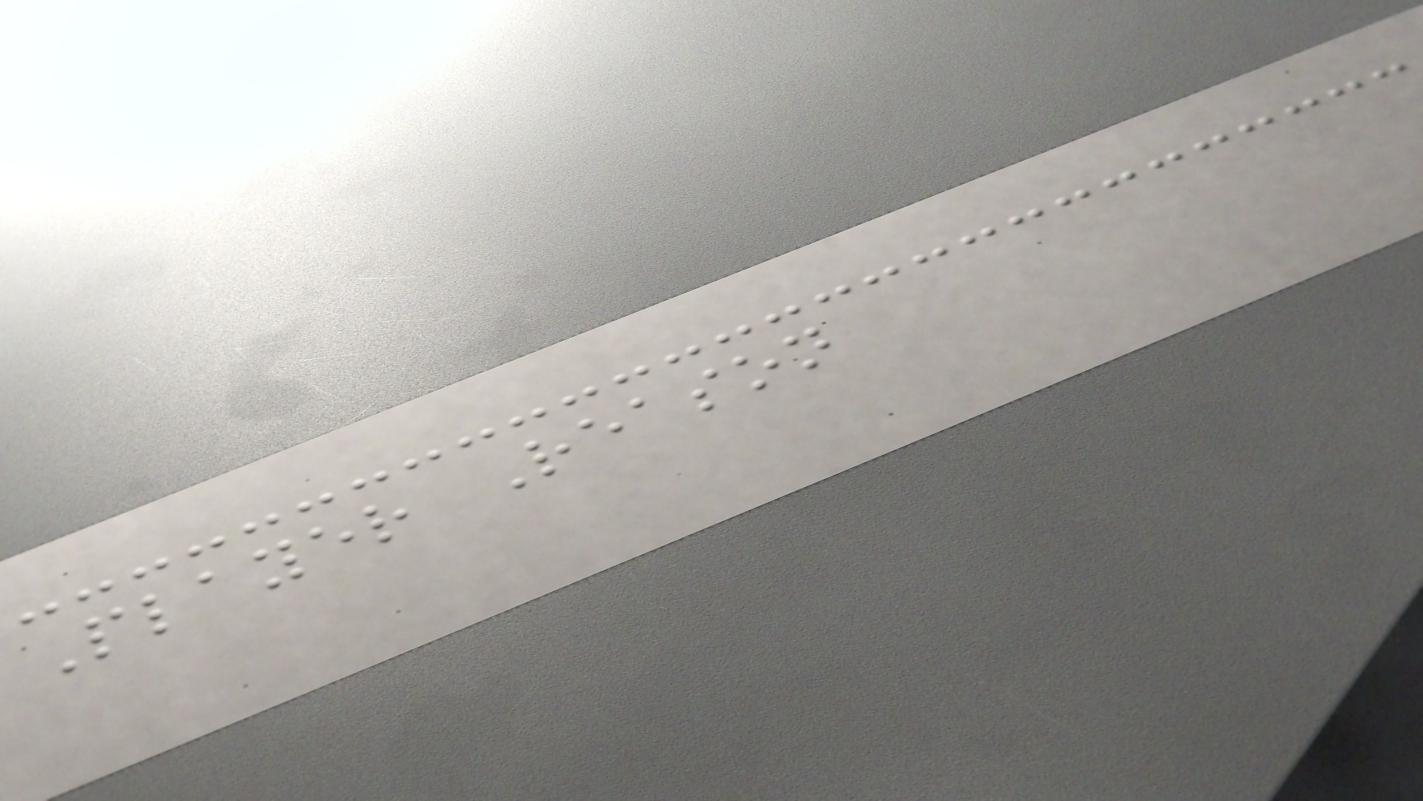Player Reason
